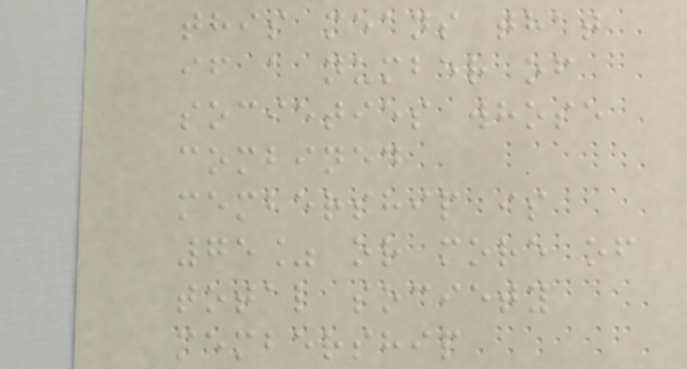this means that
if a number of
societies whose
combined
membership is
75% or more of
total society
membership
